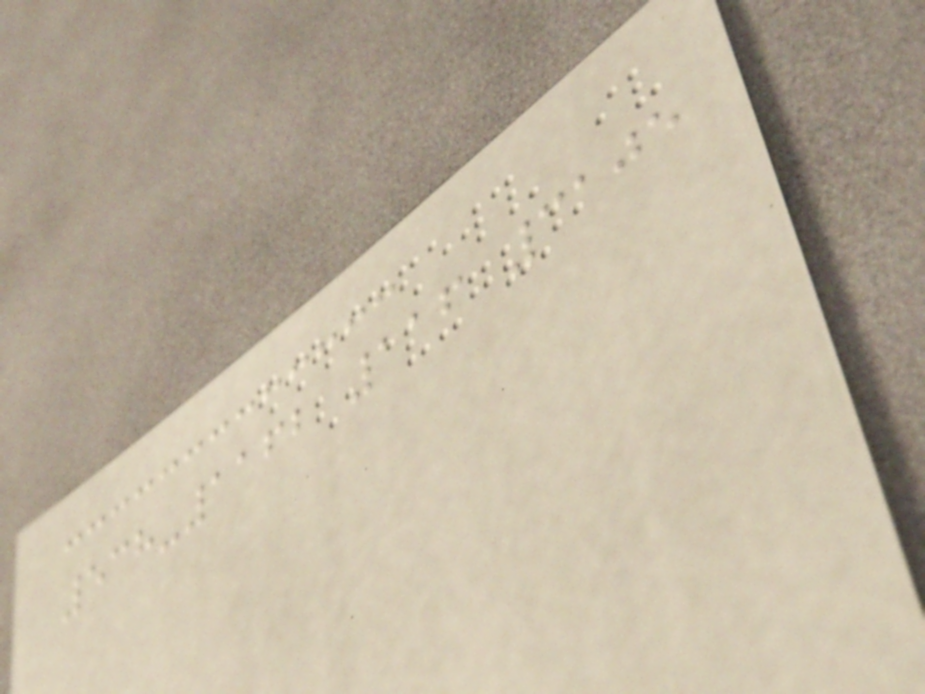538-1162 116 3105
